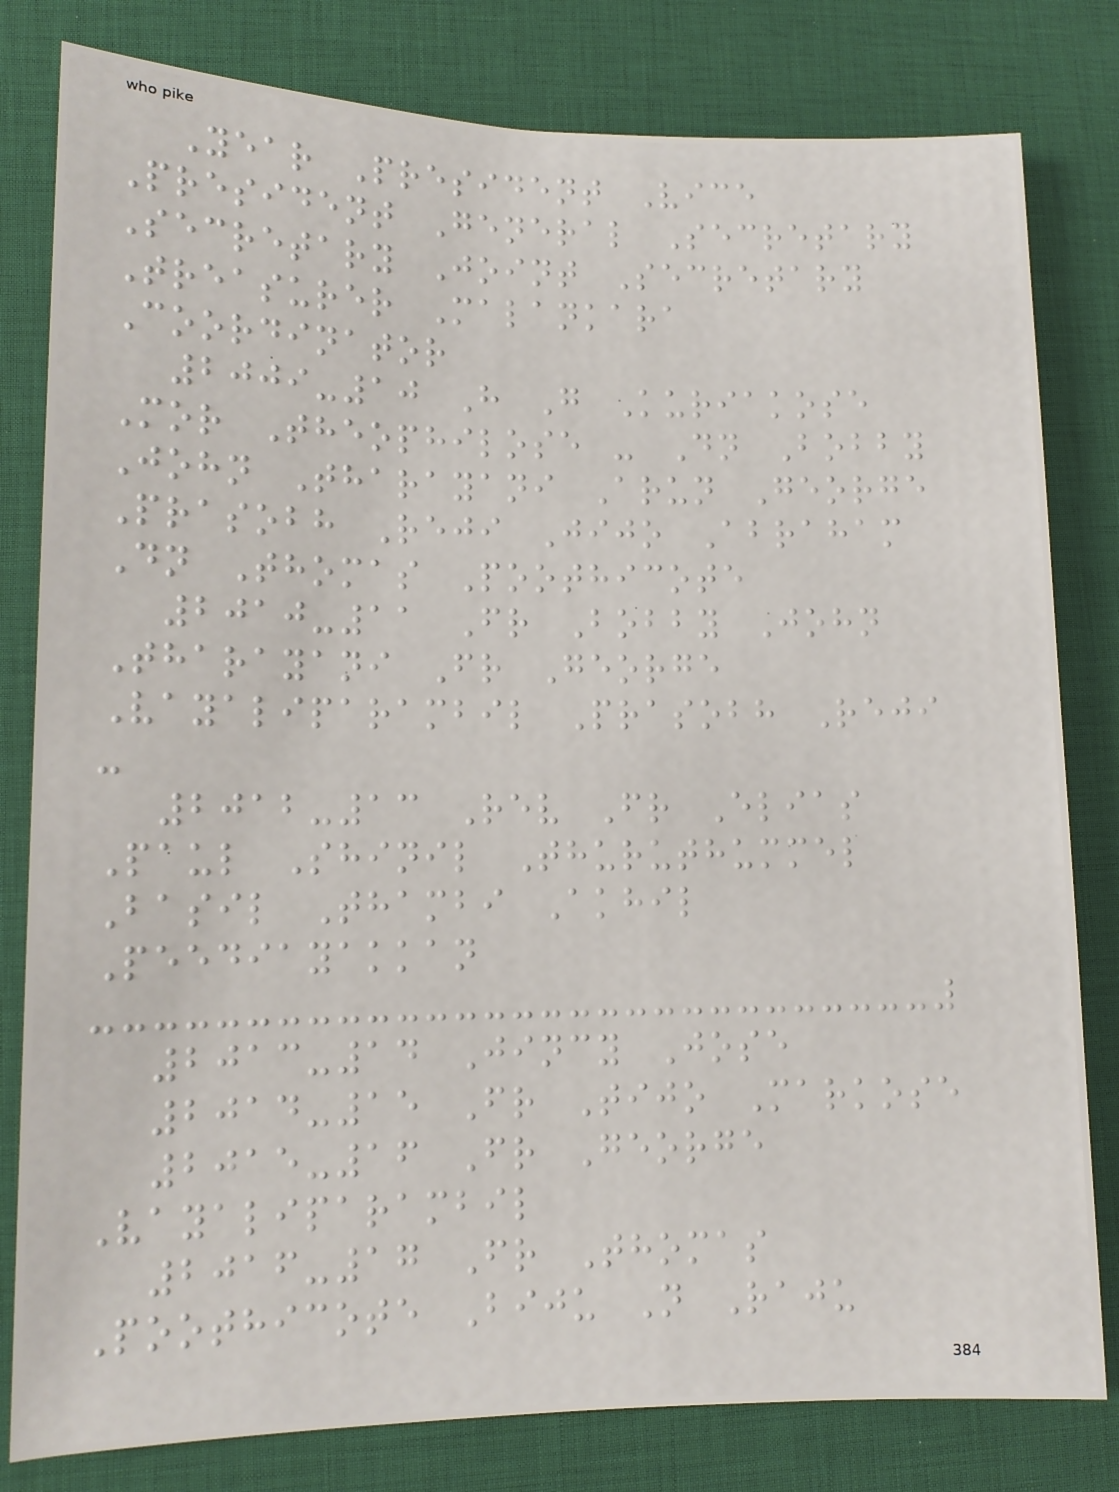Year President Vice
President General Secretary
Secretary Joint Secretary
Treasurer Malankara
Coordinator
2009-10 H G Kuriakose
Mor Theophilose - Dn Bobby
John Tharayani Arun George
Prasobh Reji Jijo Abraham
Dn Thomas Poothicote
2010-11 Fr Bobby John
Tharayani Fr George
Vayaliparambil Prasobh Reji
-
2012-13 Rev Fr Elias
Paul Shinil Thuruthummel
Basil Thambi Akhil
Peediayakkan
2013-14 Jincy Jose
2014-15 Fr Tijo Markose
2015-16 Fr George
Vayaliparambil
2016-17 Fr Thomas
Poothicote Biju N Raju
